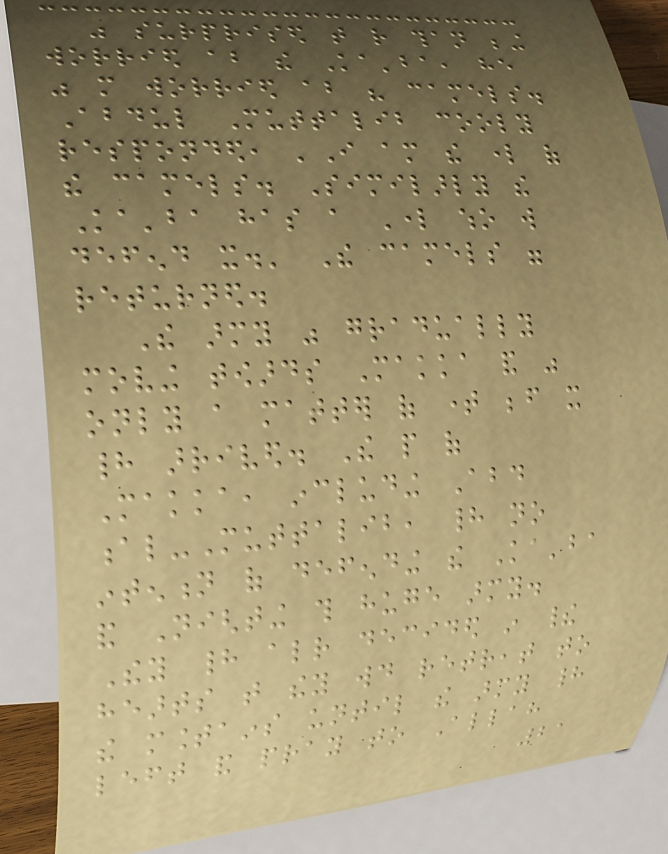was surprised that rather than being
worried about the Ka'ba, he
was more worried about his camels.
Abdul Muttalib cooly
responded, 'I am the lord of
the camels. Similarly the
Ka'ba has a Lord who will
defend it.' The camels were
returned.
The army was gradually
moving towards Makka and was
only a matter of time before it
had arrived. The people of
Makka, including Abd
al-Muttalib, had no
intention of defending the Ka'ba
and Nighting this huge army.
They had already decided in their
hearts that they would retreat to
the mountains until the army had
left and pray to Allah
21
